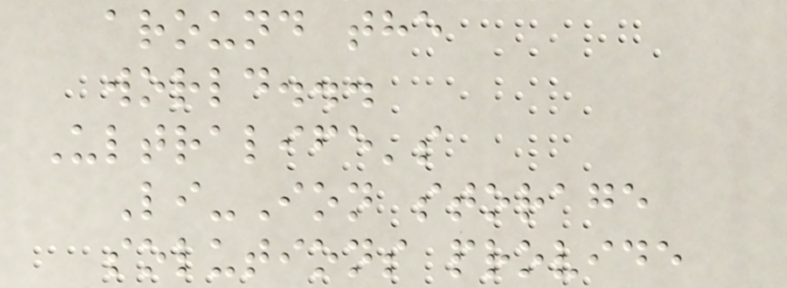around the
world...
Ultralife's
Li-Ion storage
solutions provide
